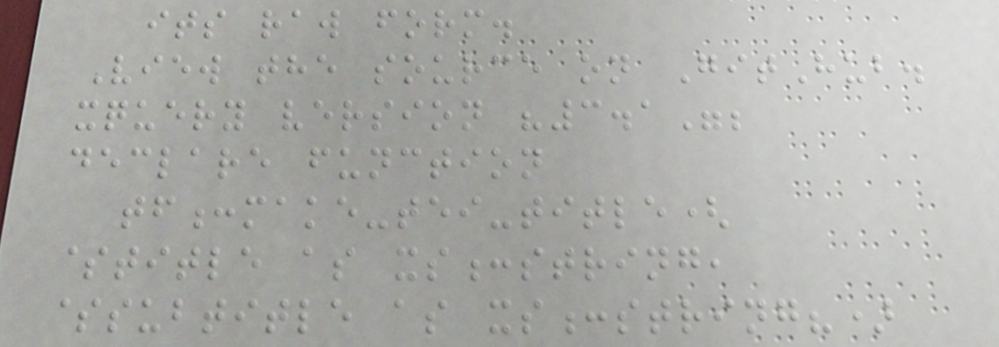its raw form.
View the source on GitHub.
xquery version "3.1";
declare function
tf:make-tei-title(
$title as xs:string,
$subtitle as xs:string?)
